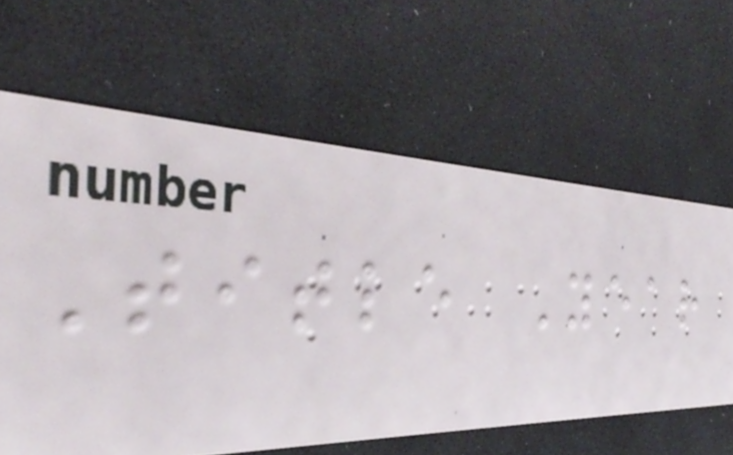Title Year
